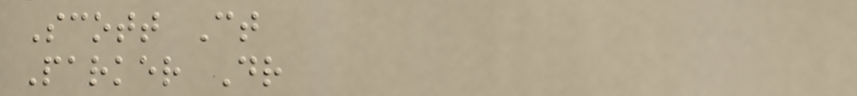Scott Ct
Parker Dr
